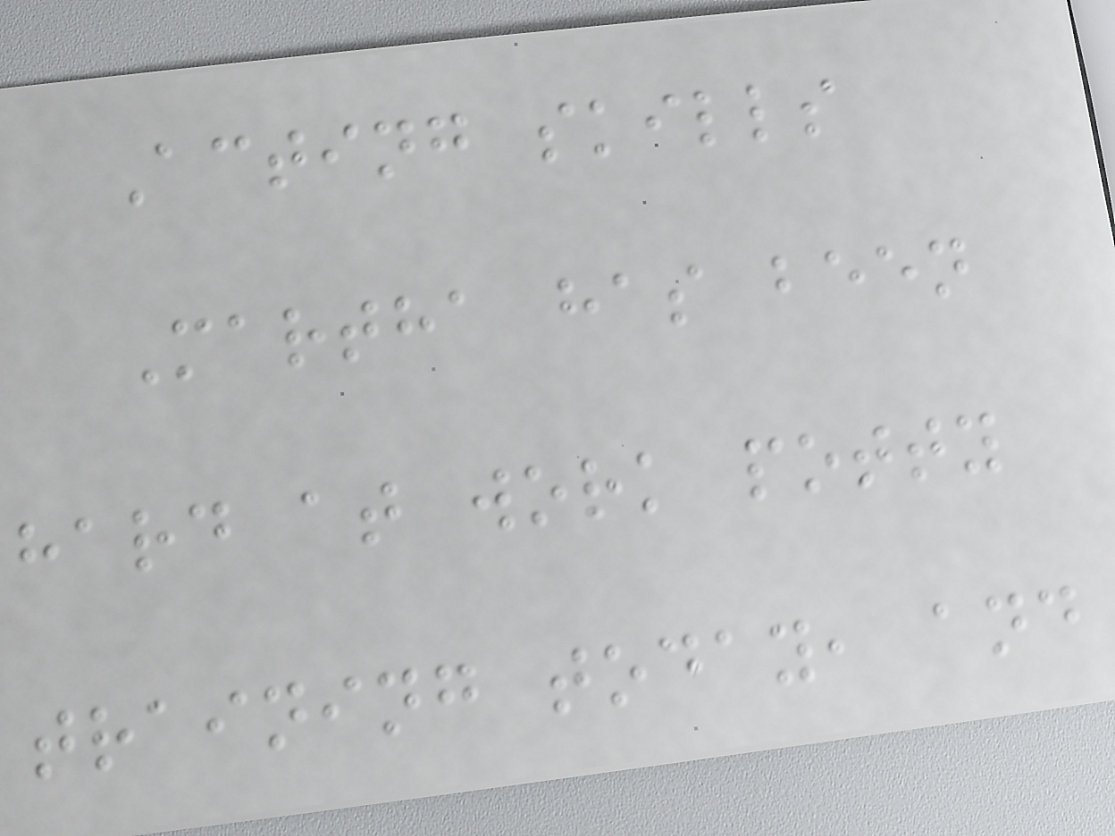Acting skills
Martha has been
hard at work potty
training today, and
